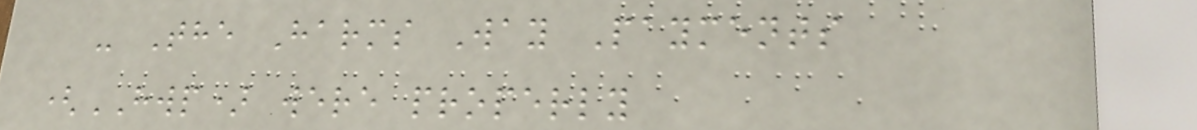- The Harms Way Payments
(HWP) were properly
